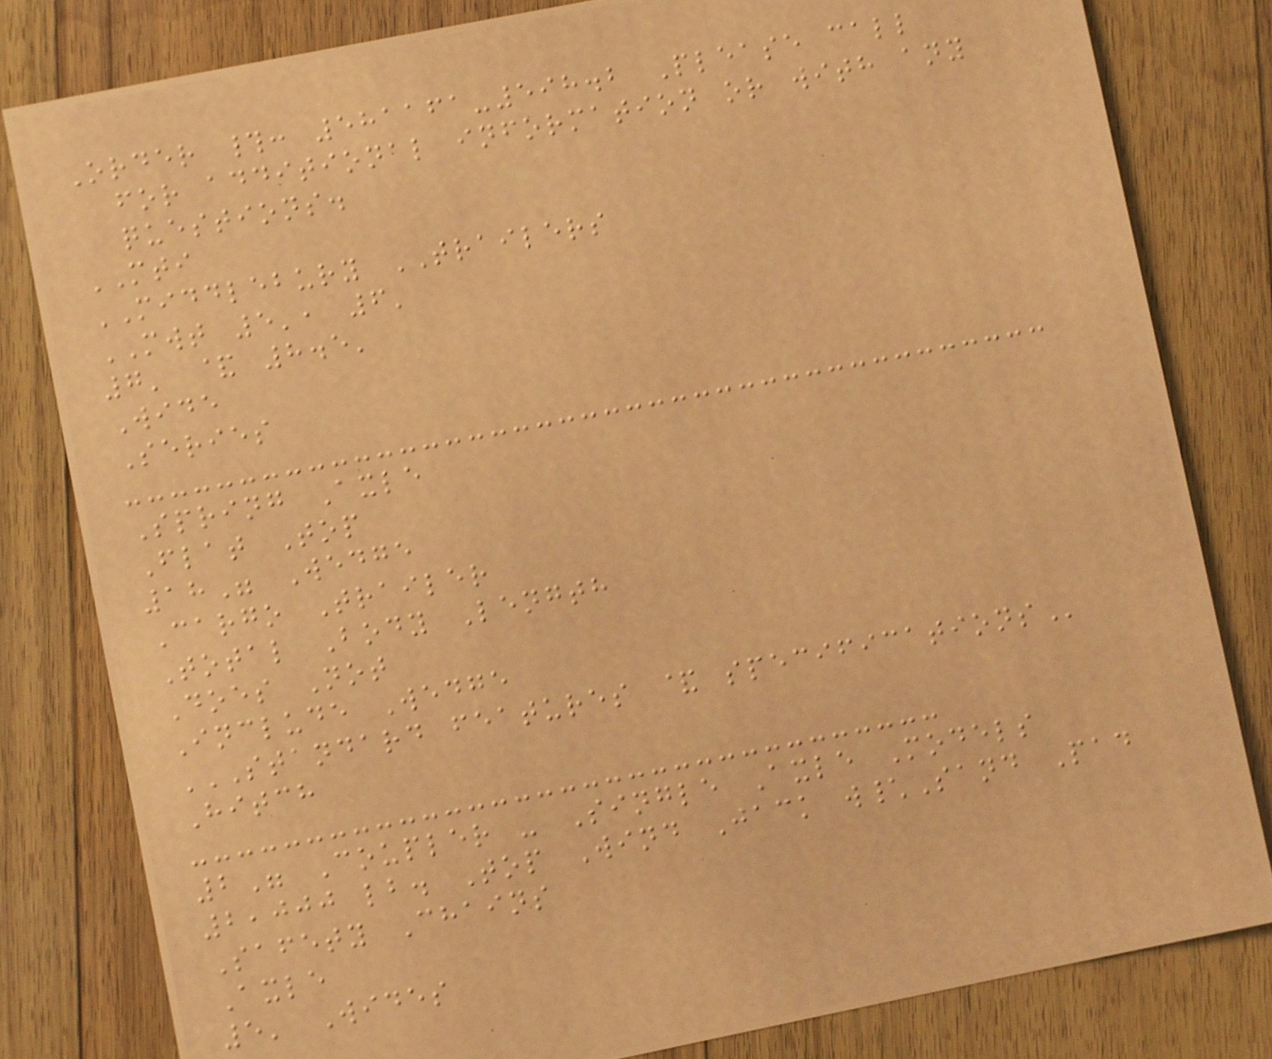Order #: 581161-598.2 Please call
for additional information or with any
questions.
MTI
MIDDLEBURY TRAILERS
MWT 5', 6'
7' & 8.5'
Wide
Series
Spring Axle
Flat Top
18" Wedge
Cargo Trailer
Total Body Length
Does Not
Include Wedge
STANDARD FEATURES & SPECIFICATIONS
Hitch
2" Coupler - Single Axle Models
2,000 lb. Top Wind Jack w\Sand Pad
Safety Chains
Axle
5' Wides
